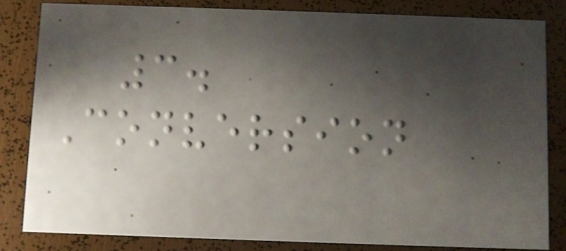3.
Conversion
